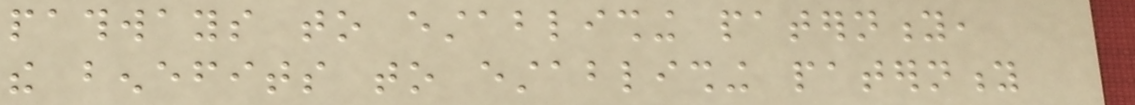pathways to establishing paternity,
the benefits to establishing paternity
